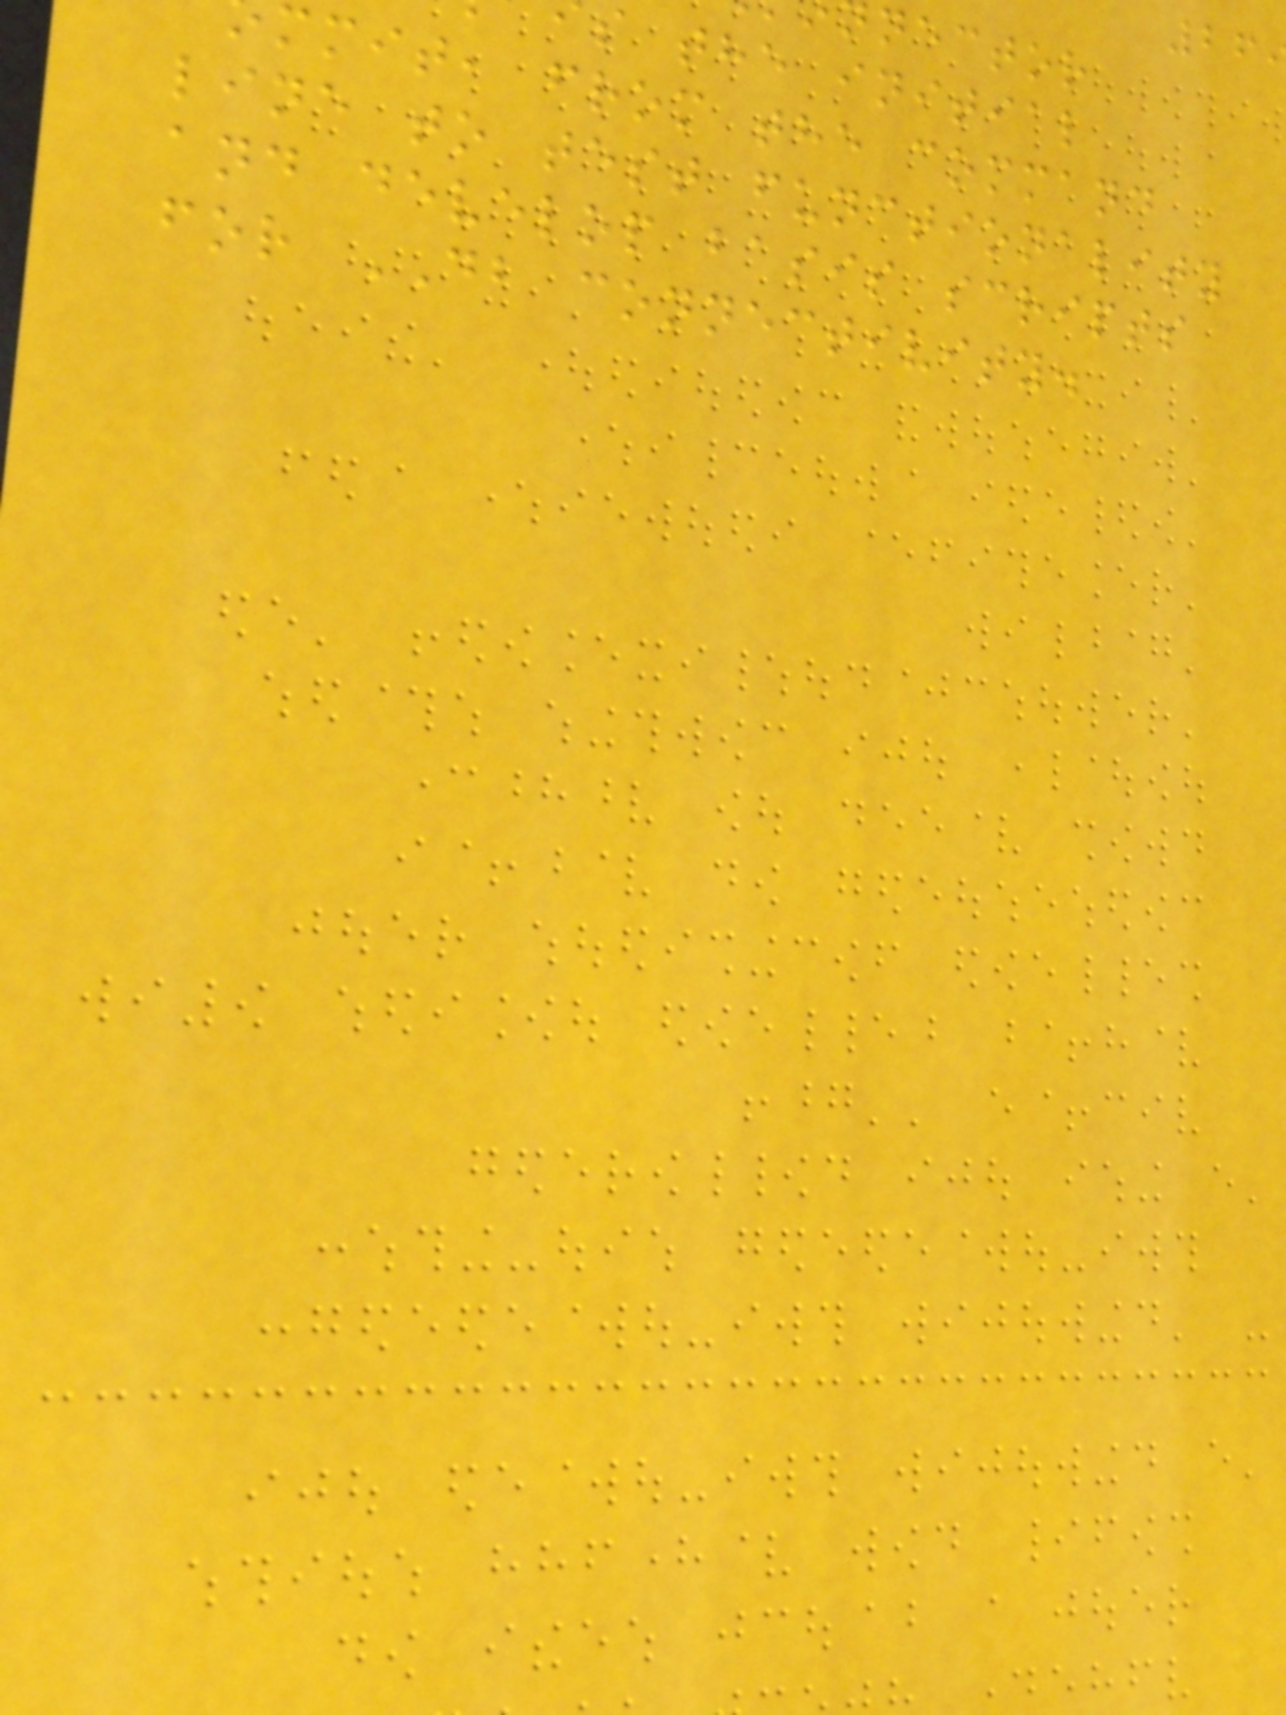nector
s the initial
mmit, from the command
line to test functionality
and develop basis scripts
for DB connectivity.
